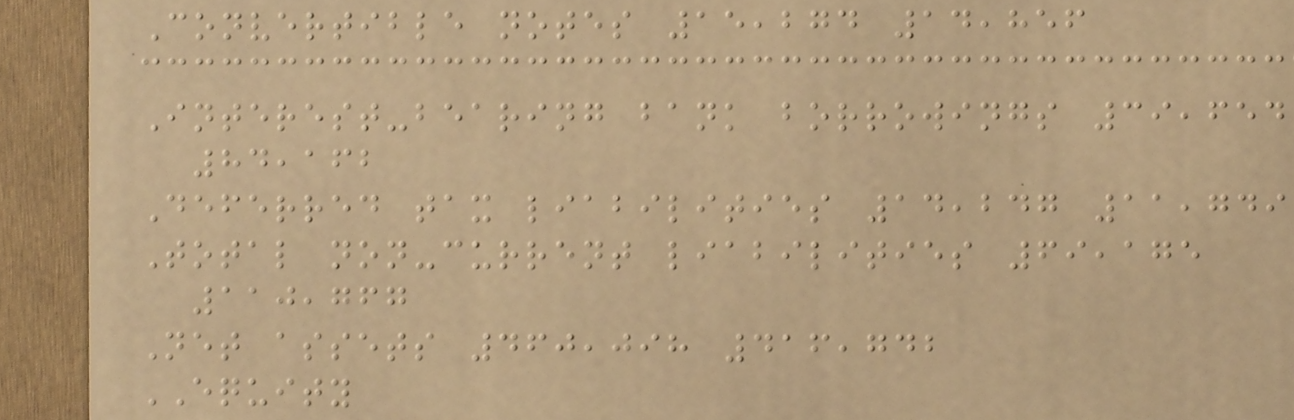Convertible notes 15,274 14,856
Interest-bearing bank borrowings 39,654
84,162
Deferred tax liabilities 14,247 11,749
Total non-current liabilities 69,175
110,767
Net assets 460,098 416,742
EQUITY
